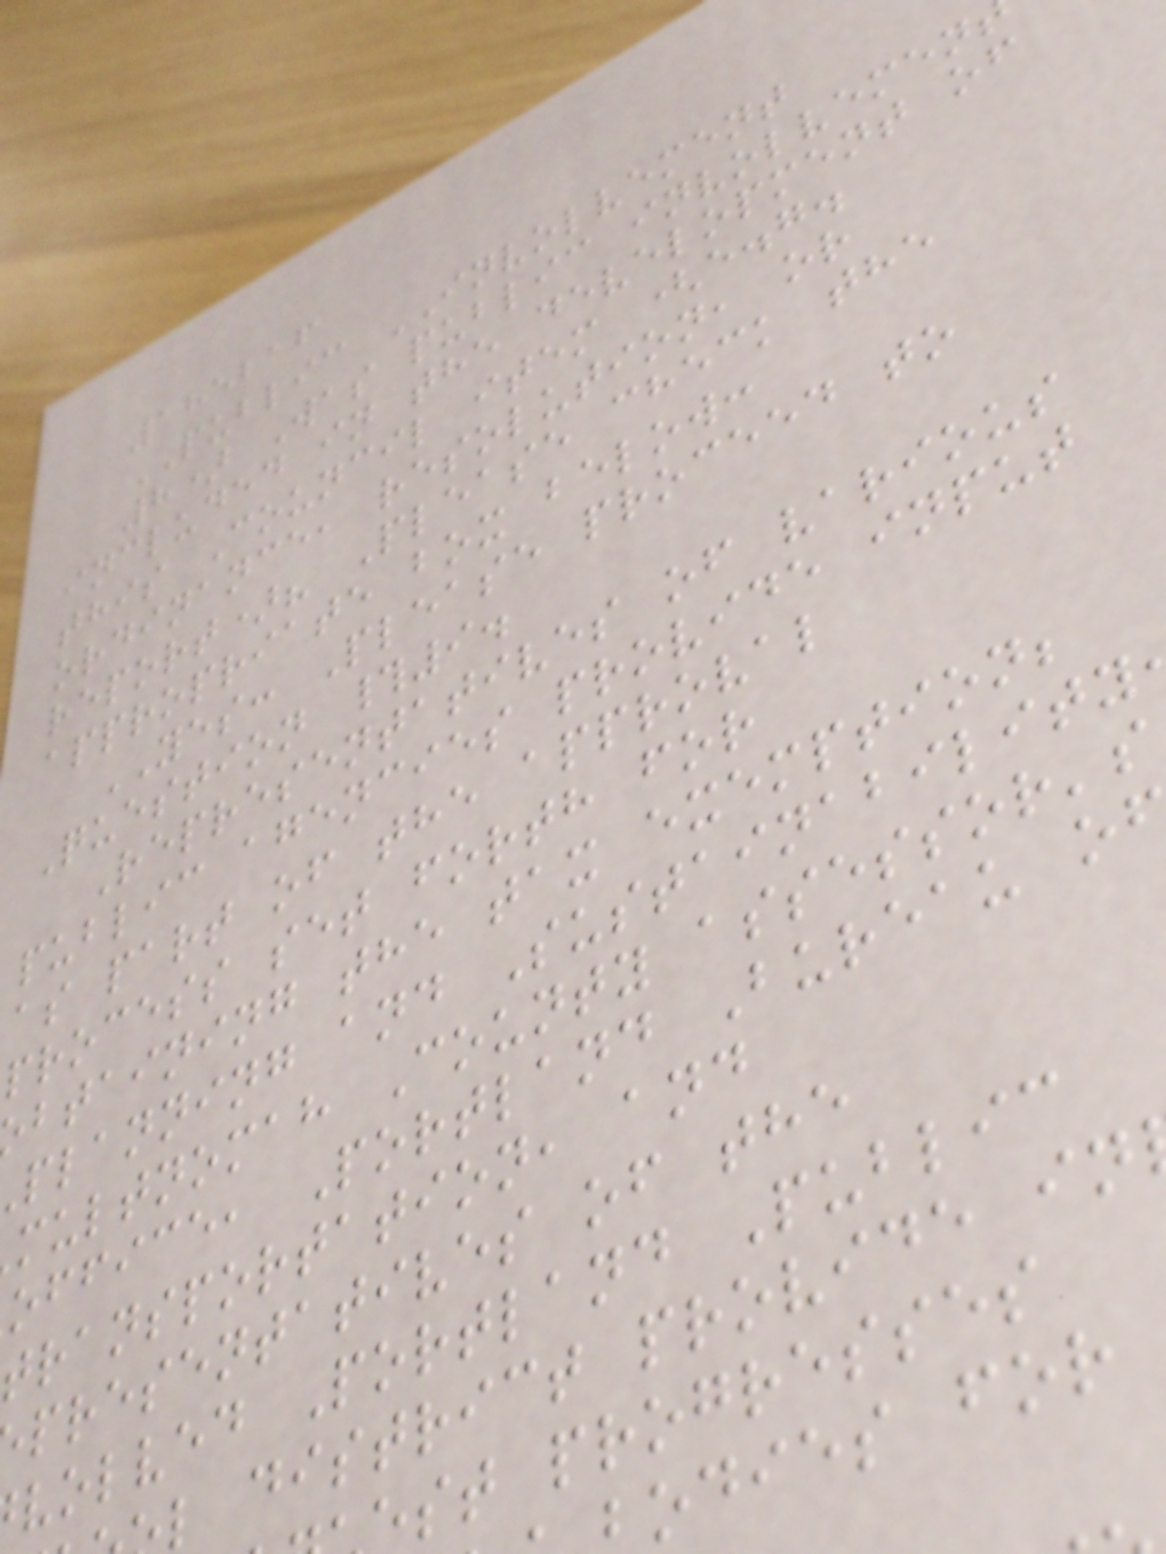185216
PUBLIC INVOLVEMENT
8) Was public involvemen
included in the development of
this Council item (e.g.
ordinance, resolution, or
report)? Please check the
appropriate box below:
YES: Please proceed to
Question #9.
Representatives of various
public agencies provide input
as part of the approval
process set forth for
btaining the tax exemption;
planning and Sustainability
multnomah County assessor's
office, Portland Bureau o
transportation, and
presentatives of the
volved Portland Public
l district provide in
st progresses
odies for
